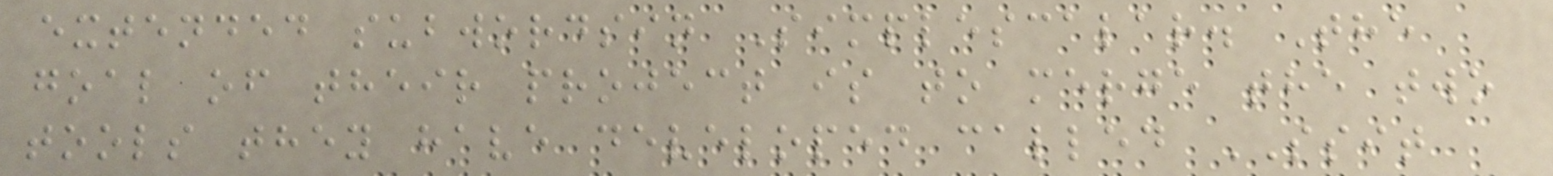extended subwordsin Simplescalar. The
goal of their project is to merge the two
tools they have developed called SSIT
